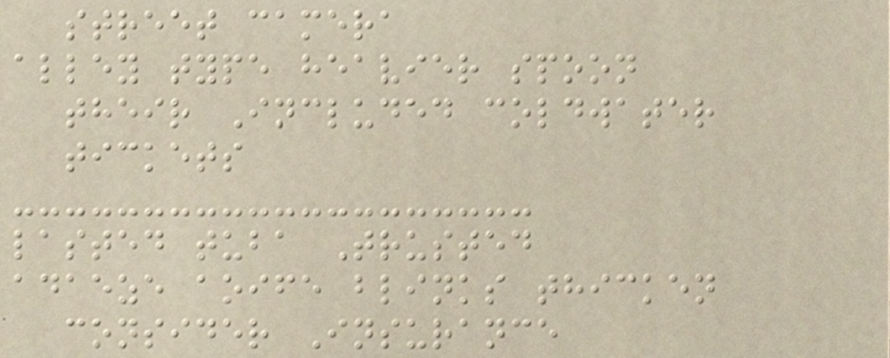street camera
alley type heavier spoon
their Included coldwater
tickets
lasted tuba Trusted
adaeze aoife blinks thicken
consider Insurance
